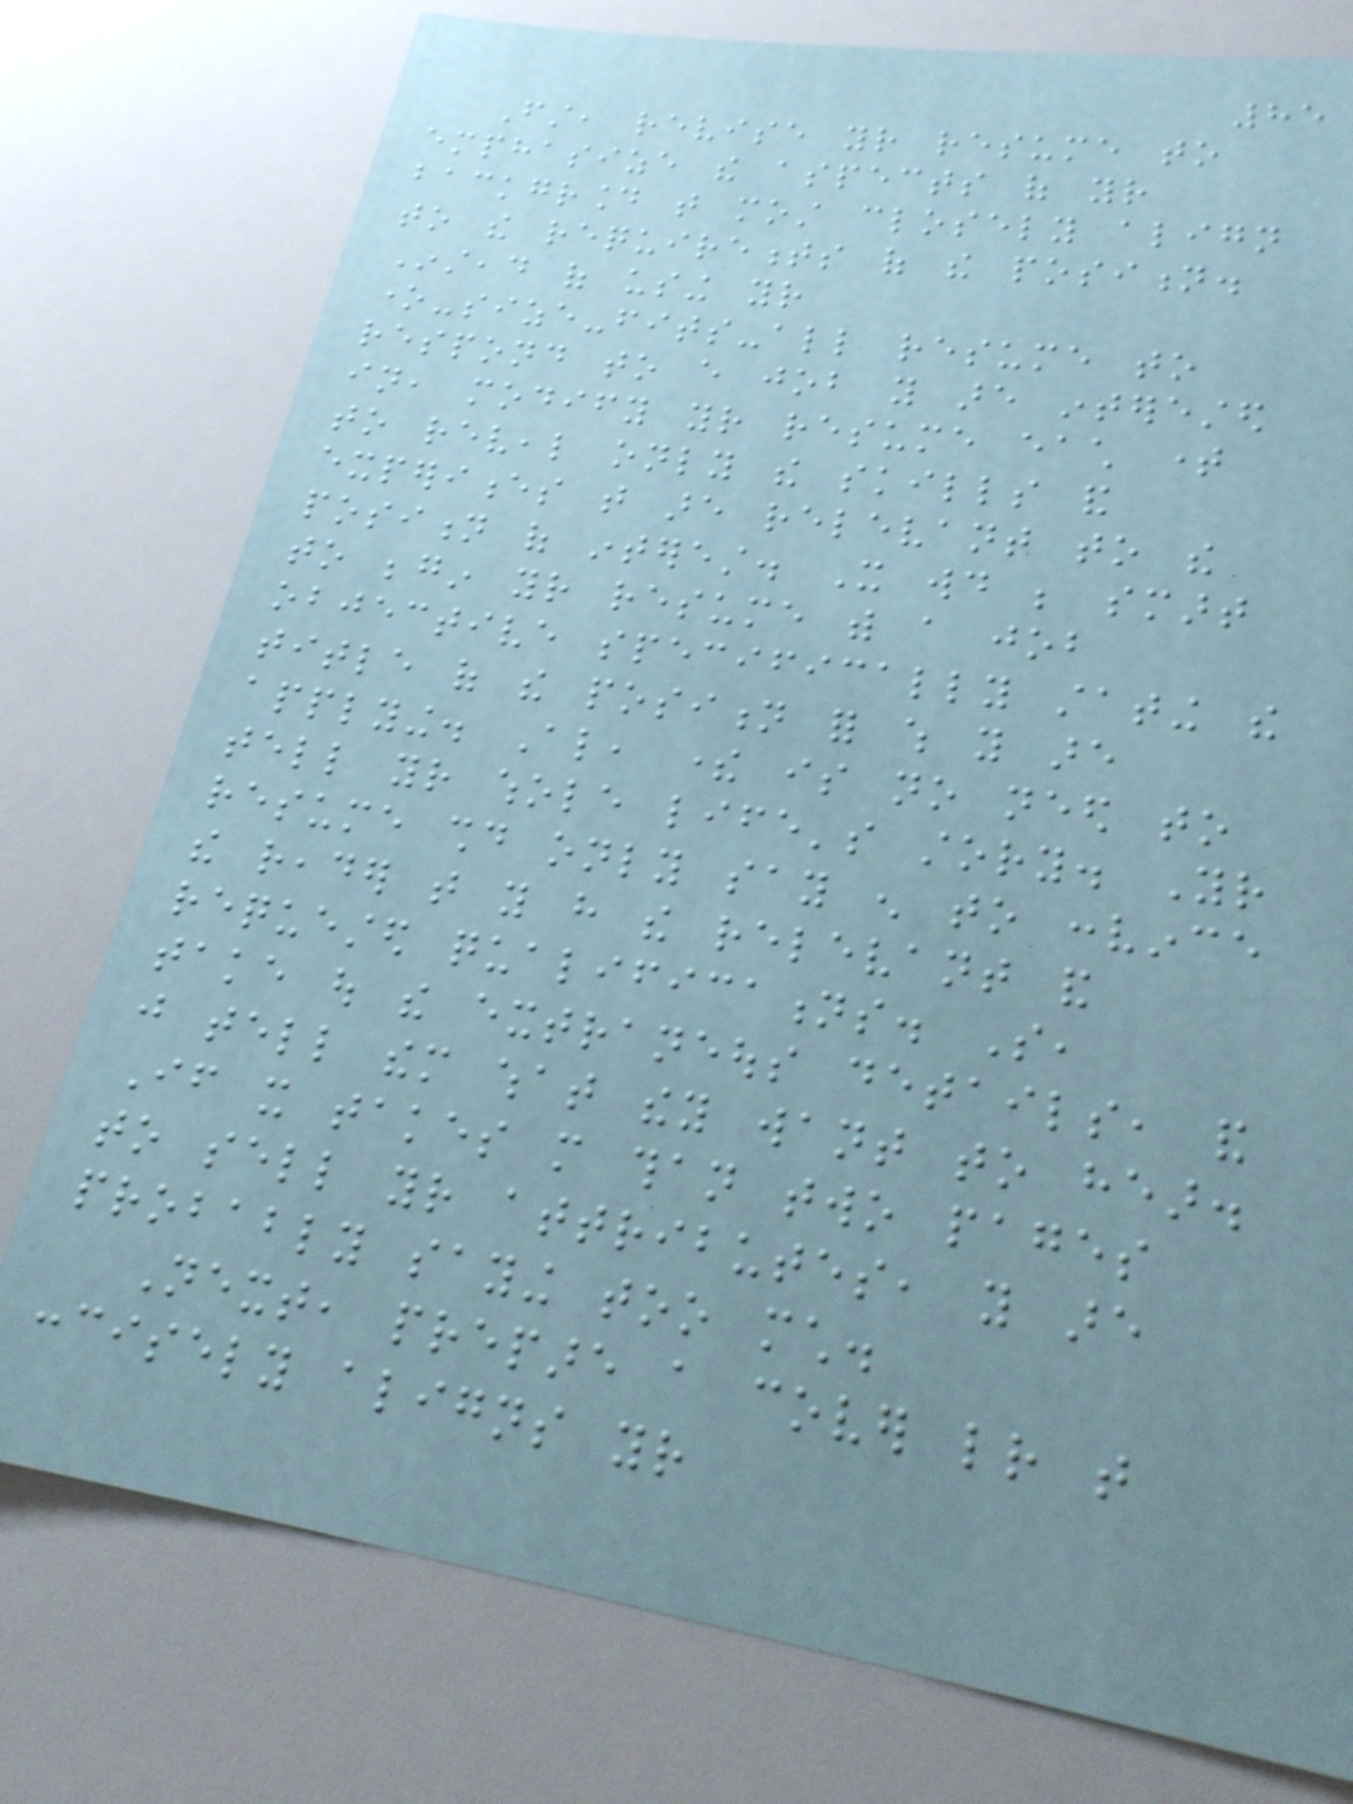85
First, revise your resume to
emphasize the aspects of your
background that most closely align
to the requirements of the position.
Instead of using your
one-size-fits-all resume to
respond to every job you are interested
in, modify your resume each time
to reveal only the skills and
experiences that are relevant to the
position of interest. It would be smart
to begin your resume with a job
objective specifically stating the
title of the position for which you are
applying. Also, there is no need to
tell your whole life's story. Your
resume should only say enough to convince
the reader that you have the relevant and
requested qualifications. So,
take out the extraneous details, and
just tell them what they want to hear.
If it takes more than two pages
to sell your attributes, you are
probably saying too much.
Next, prepare a cover letter that
concisely aligns your
